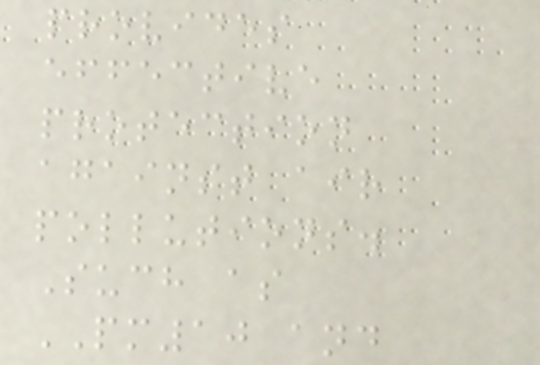provides
effective
protection
against air
pollutions.
Such as
PM10 and
